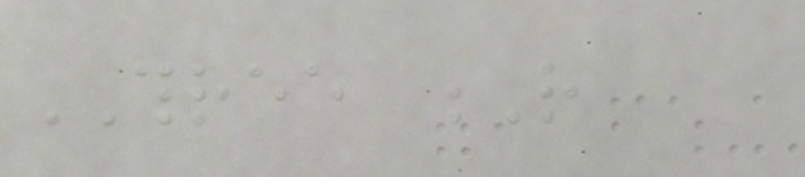THREE R
